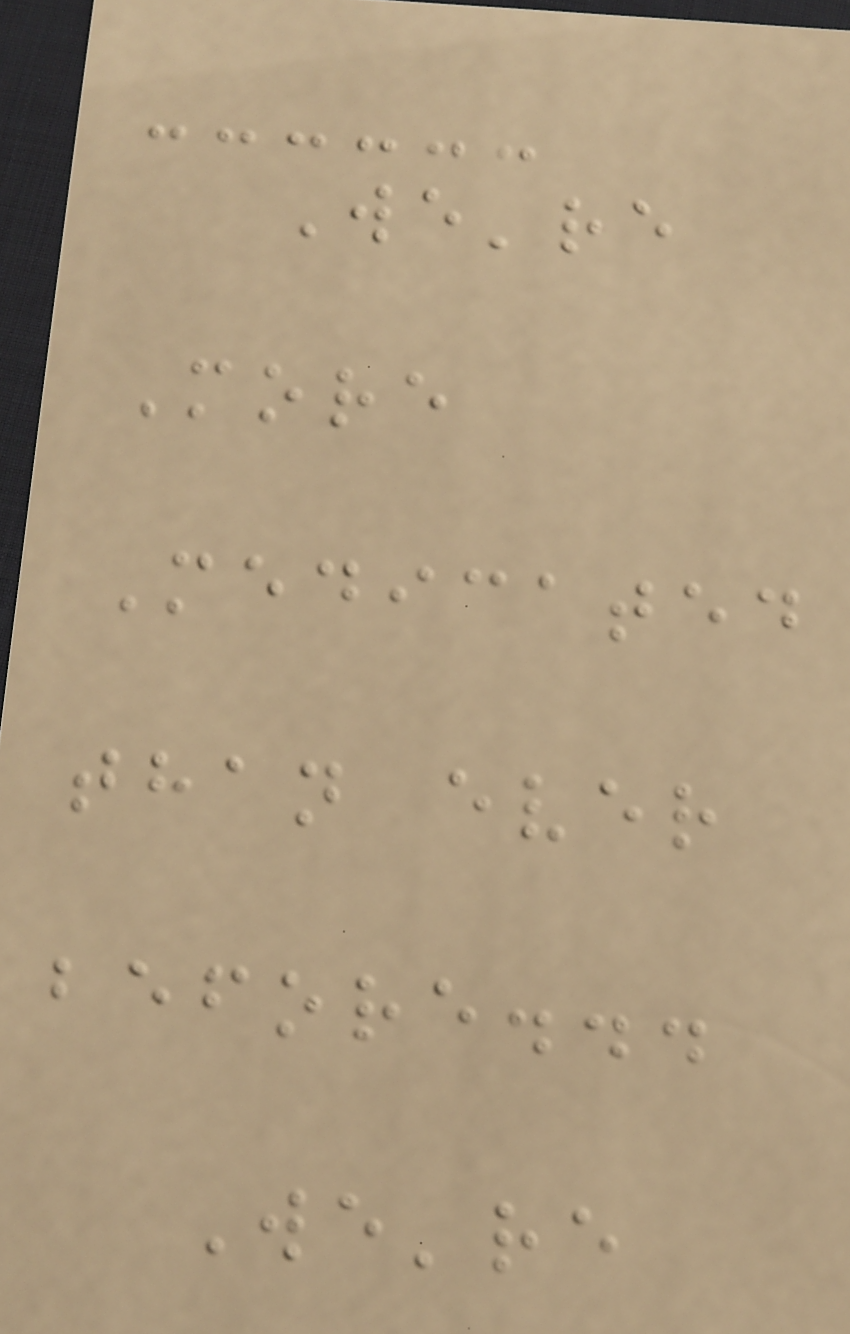We're
More
Medicated
than ever
before...
We're
